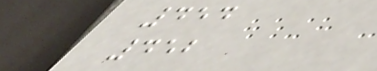454
452
